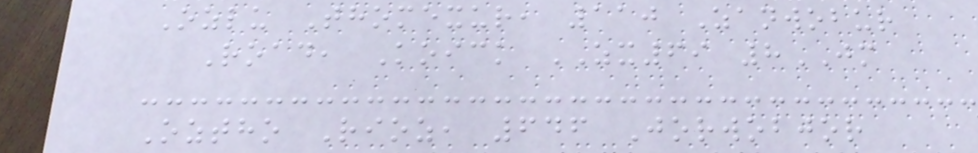Ozlu Thomexur, 110 Zanwobur
Road, Koick ZX69 8JM
Oztho Rioz, 646 Jorwobjor
